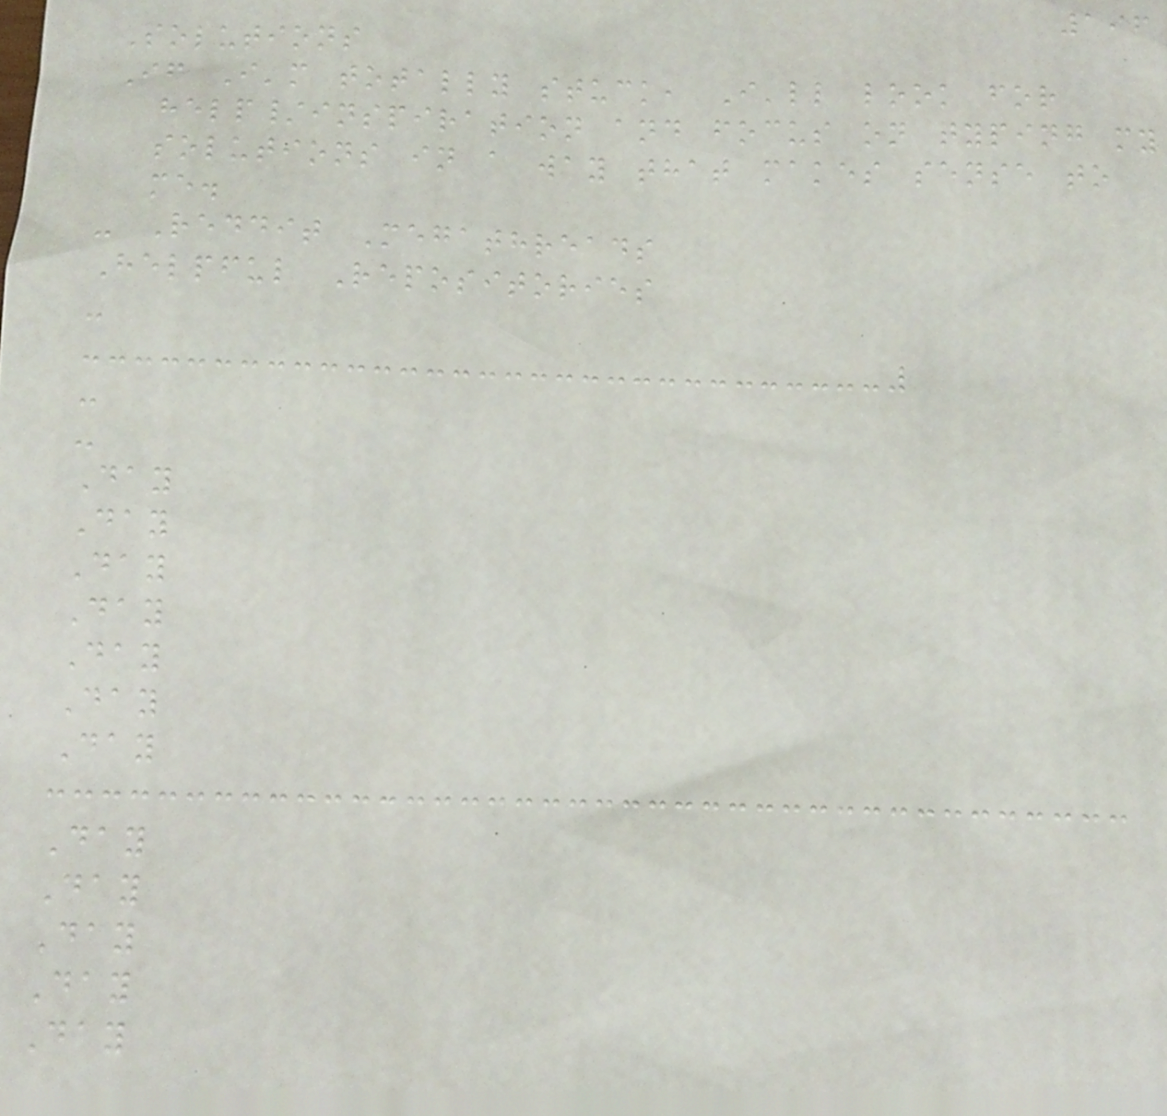196
Solutions
If I'm totally stuck, I'll look for
help/inspiration and focus on typing my
solutions in a way that makes sense to
me.
- Reddit Megathreads
Helpful Repositories
-
-
-
Day
Day
Day
Day
Day
Day
Day
Day
Day
Day
Day
Day
